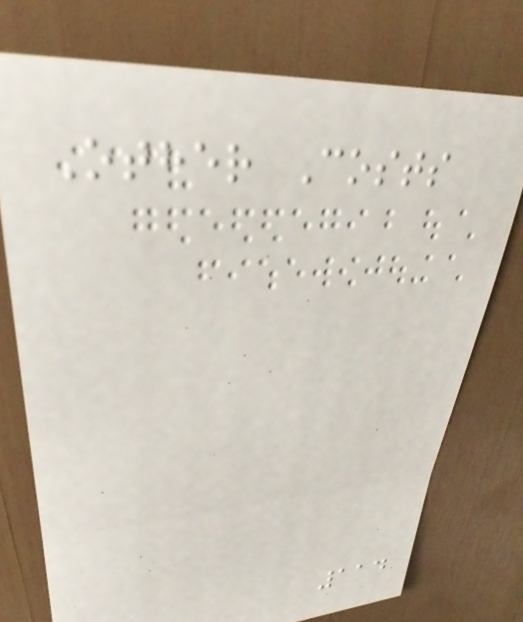Other Costs
114
